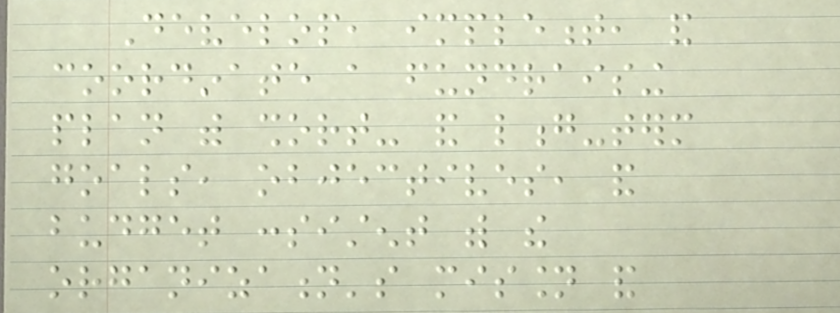Develop, implement, and
coordinate a fundraising
plan with short- and long-term
goals, objectives, and
budget consistent with the
organization's mission and
